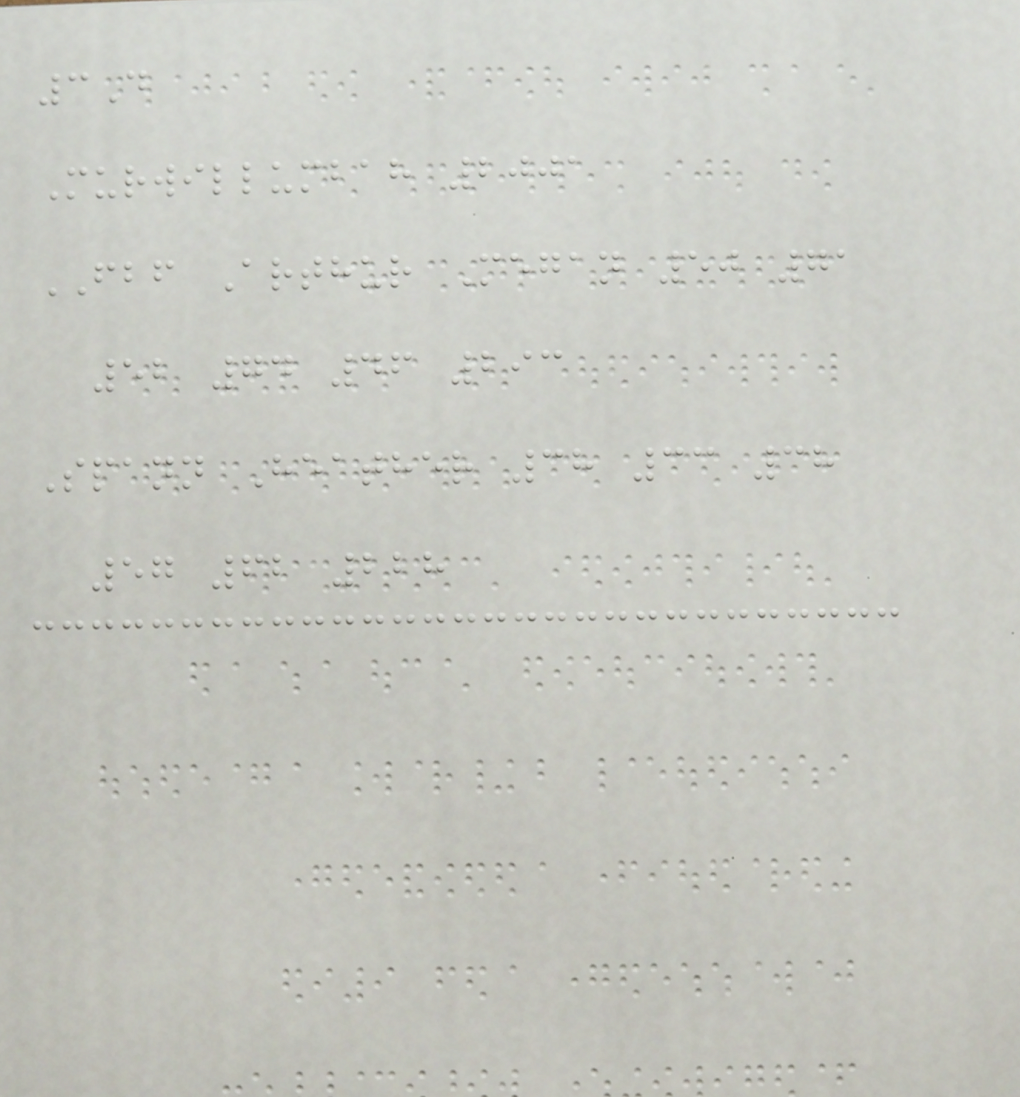3D
Murwillumbah 2001
FBF Arthur Megan 50 71
52 74 46 293
Spann Heather 38 33 38
57 62 228
